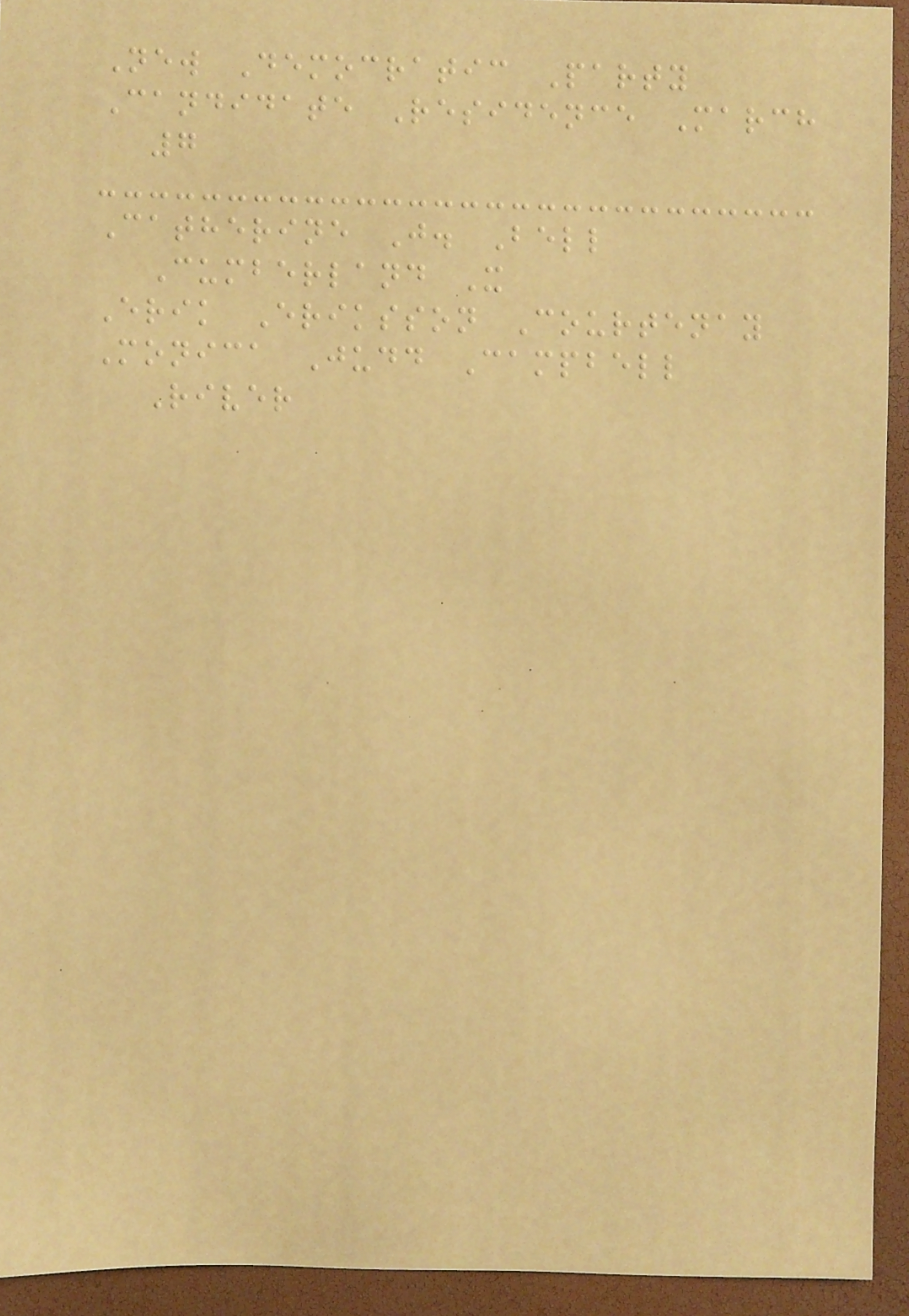New Democratic Party
Candidate Residence March
7
Catherine J. Bell
Cumberland X
Erik Eriksson Courtenay
Monica Judd Campbell
River
